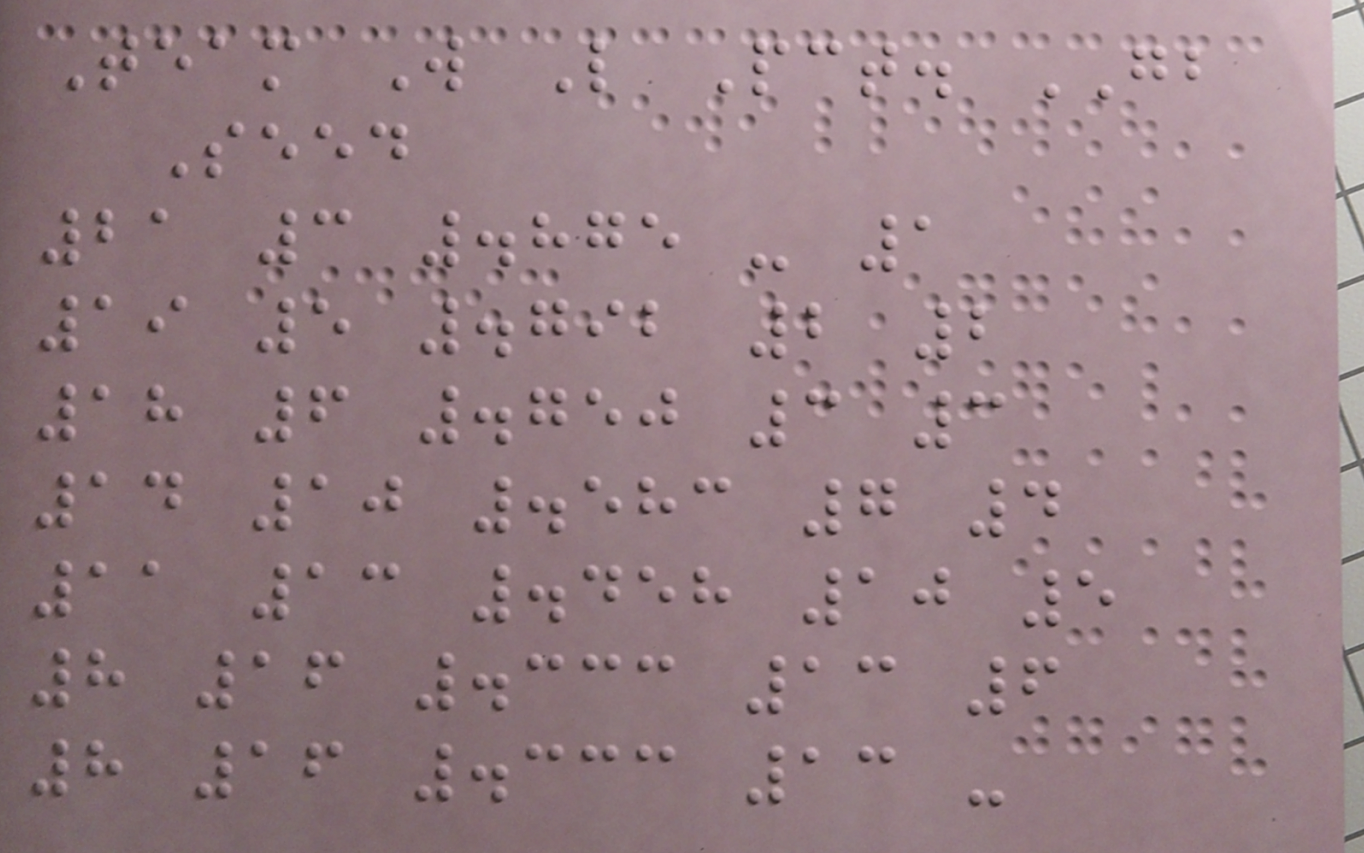Team W L Pct. GB
Seed
21 3 .875 - 1
19 5 .792 2 2
18 6 .750 3 3
14 10 .583 7 4
11 13 .458 10 5
8 16 .333 13 6
8 16 .333 13 -
